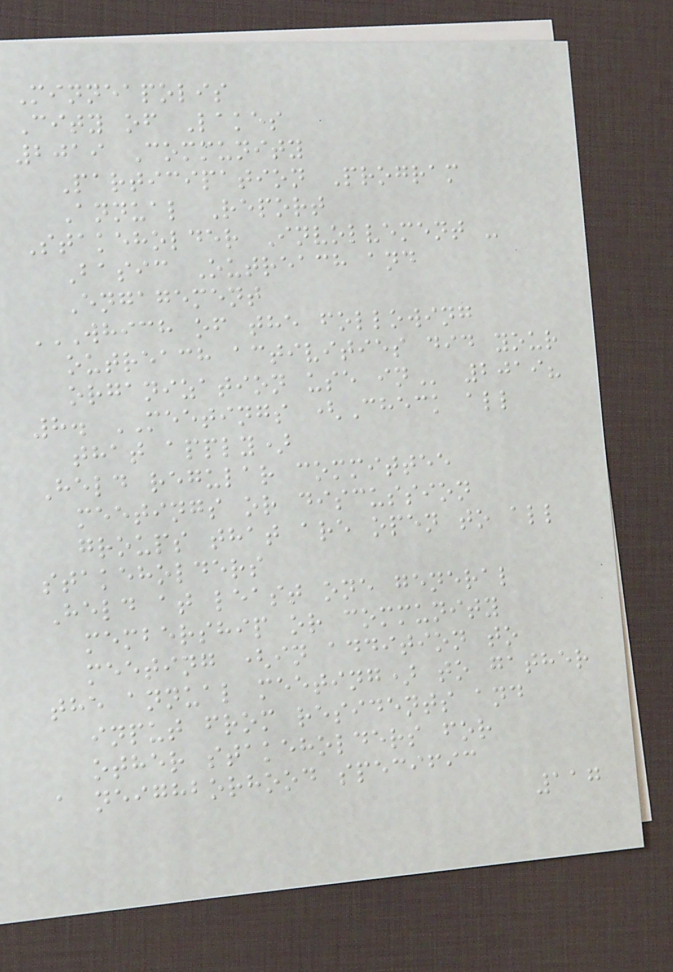Minneapolis
City of Lakes
2019 Community
Participation Program
Annual Report
Stakeholder Involvement -
Basic Outreach and
Engagement
WHICH OF THE FOLLOWING
OUTREACH ACTIVITIES DID YOUR
ORGANIZATION USE IN 2019?
8. MEETINGS (Check all
that apply)
Held regular committee
meetings or discussion
groups that are open to all
stakeholders
Held at least one general
membership or community
meeting (in addition to
the annual meeting) to gather
input from residents and
other stakeholders for
a neighborhood specific
117
